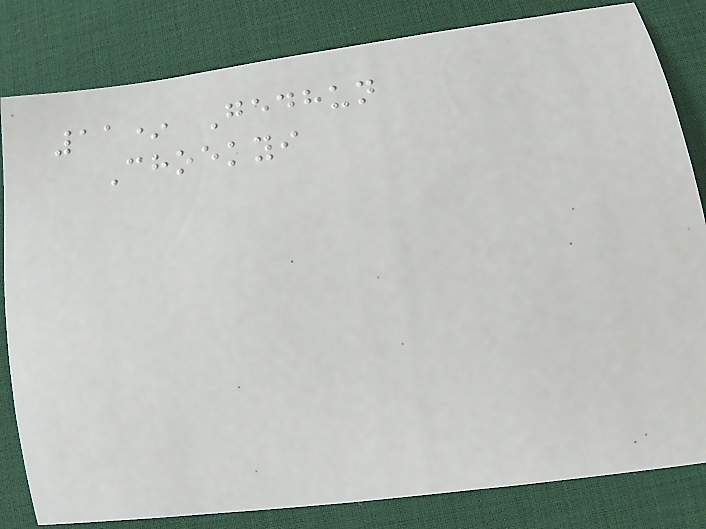11* Gedhun
Choekyi
